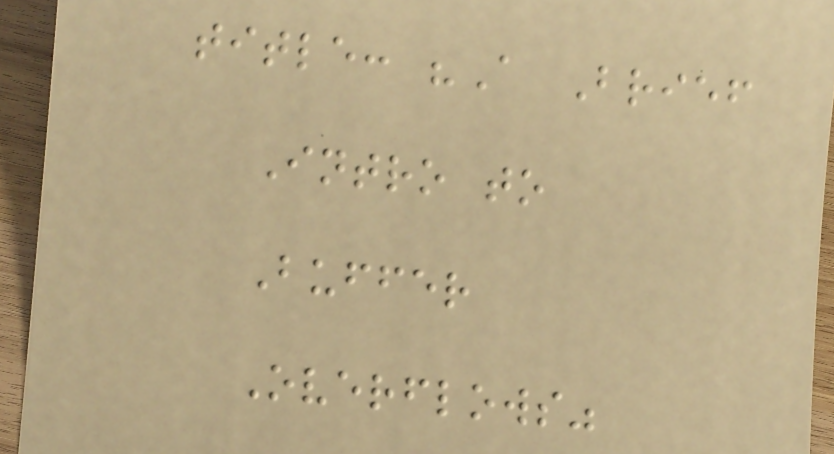title: "A Brief
Intro to
Buffer
Overflows"
